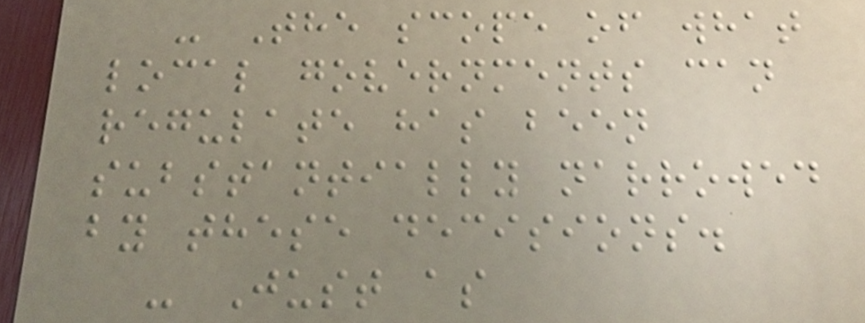- The scope of what
local governments can
regulate has been
substantially narrowed
by these decisions.
- Just as
